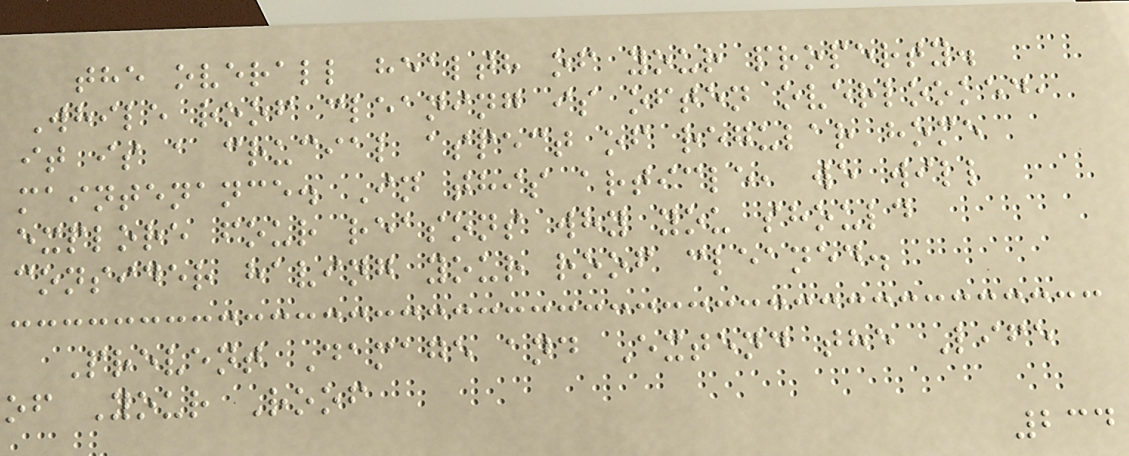the overall health of your property.
While roof cleaning is often overlooked,
it is a crucial aspect of regular home
maintenance. In this article, we will
explore four reasons why you should
consider having your roof cleaned.
Prevent Damage and Extend the Life
of Your Roof
234
